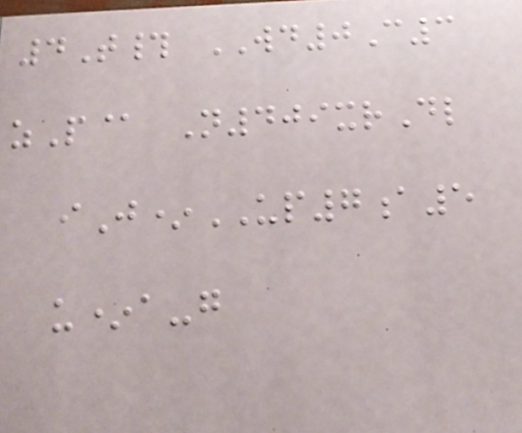4T# WD0C3
zP@ N409xrDl
iJ*UP7a5
u*a-g
